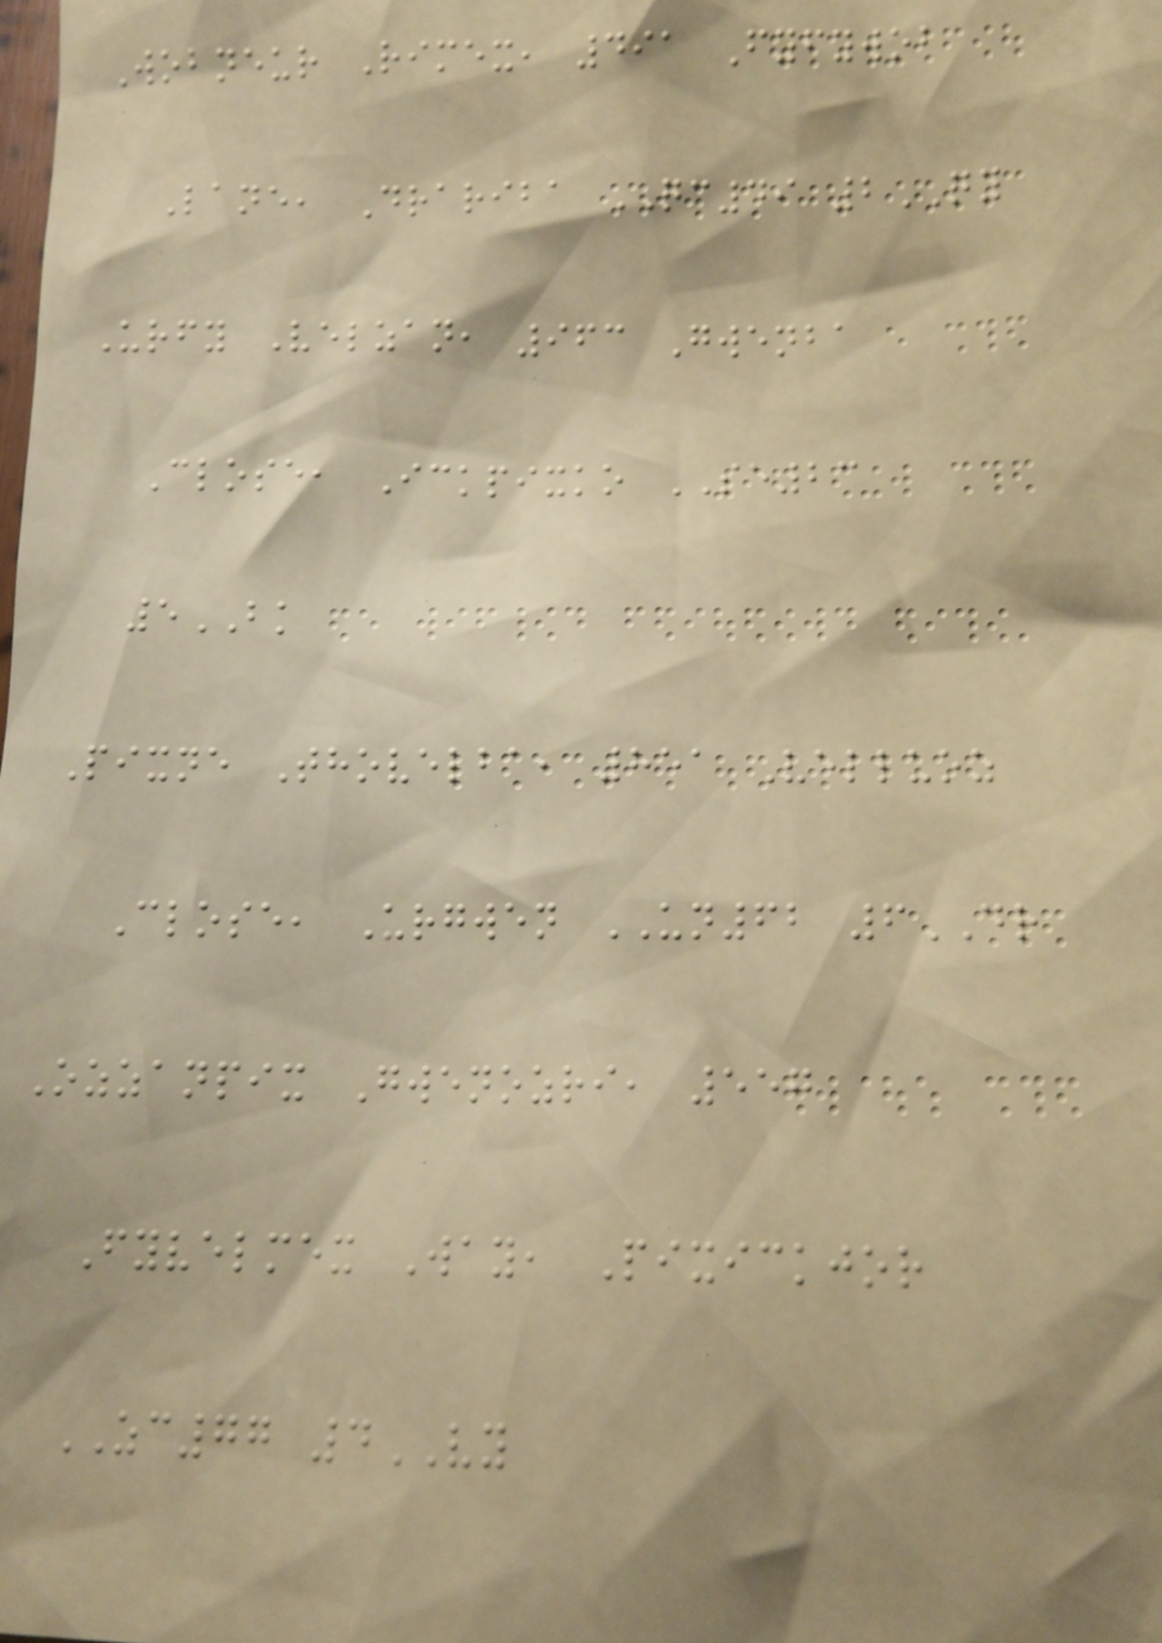Wobneur Rimex, 491 Fyfywob
Lane, Drariba QC49 2QY
Urfy Velzan, 963 Gwenba
Close, Ickpixko SE23
5BK
Pixne Thovelba, 851 Velluoz
Close, Urgwen UN62 6DR
Ozzanpix Gwenozri, 557
Fyvelmex Way, Pixickjor
ZC77 4VY
